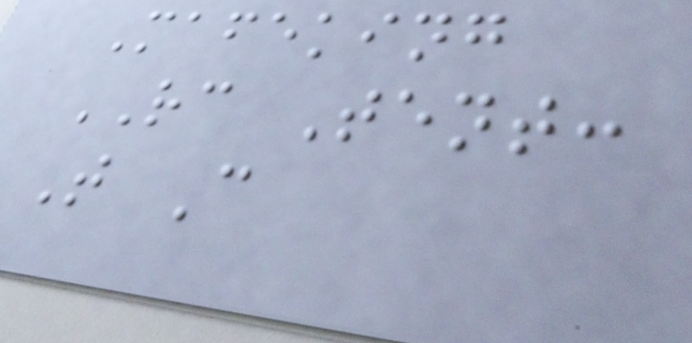Mafeking
RC Tent:
T C
